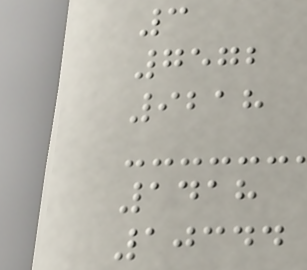3
7572
9218
1418
10344
